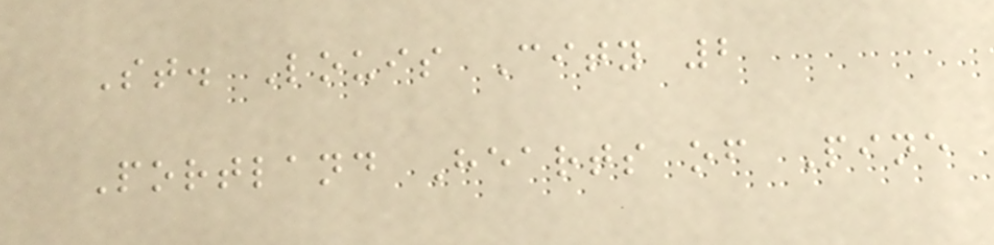St. Louis City 2
Portland Hearts of Pine
